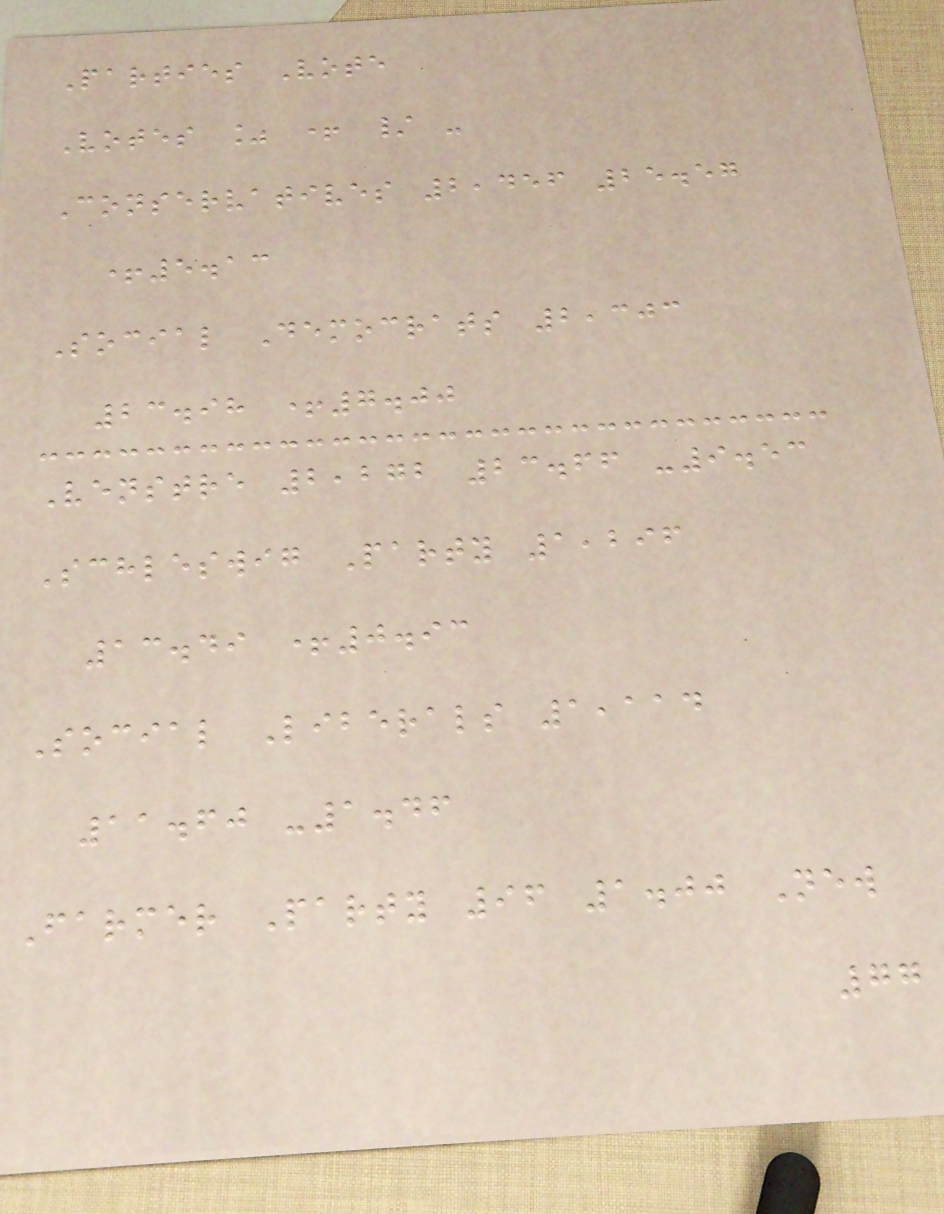Parties Vote
Votes % + / -
Conservatives 2,456 25.57
+5.13
Social Democrats 2,303
23.98 +7.00
Venstre 2,272 23.66 -9.53
Schleswig Party 1,296
13.49 +0.93
Social Liberals 1,114
11.60 -1.46
Farmer Party 96 1.00 New
77
